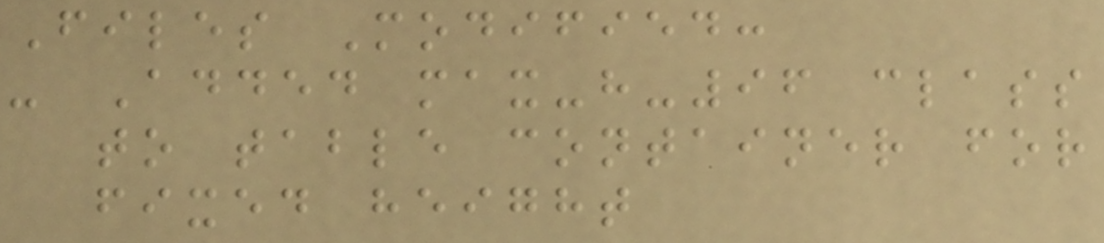Files Modified:
- Added max-h-96 class
to table container for
fixed height
